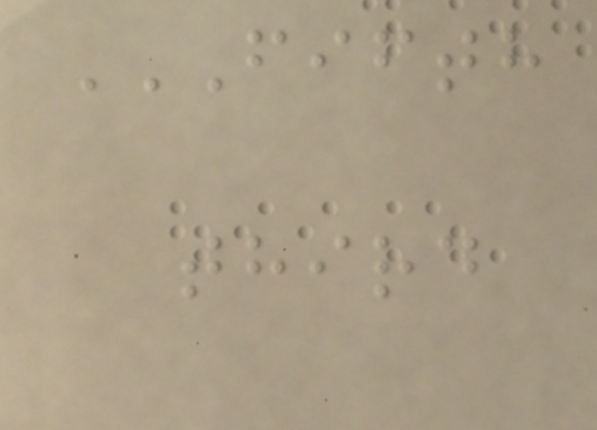FIFTH
THIRD
